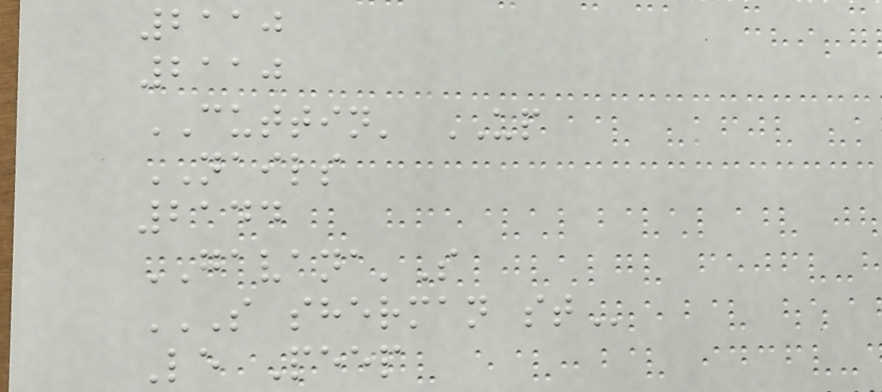2110
2110
CUTTIN' UP
NAILS
2144
GAVANA'S
S SHERMAN ST
Le Peep
